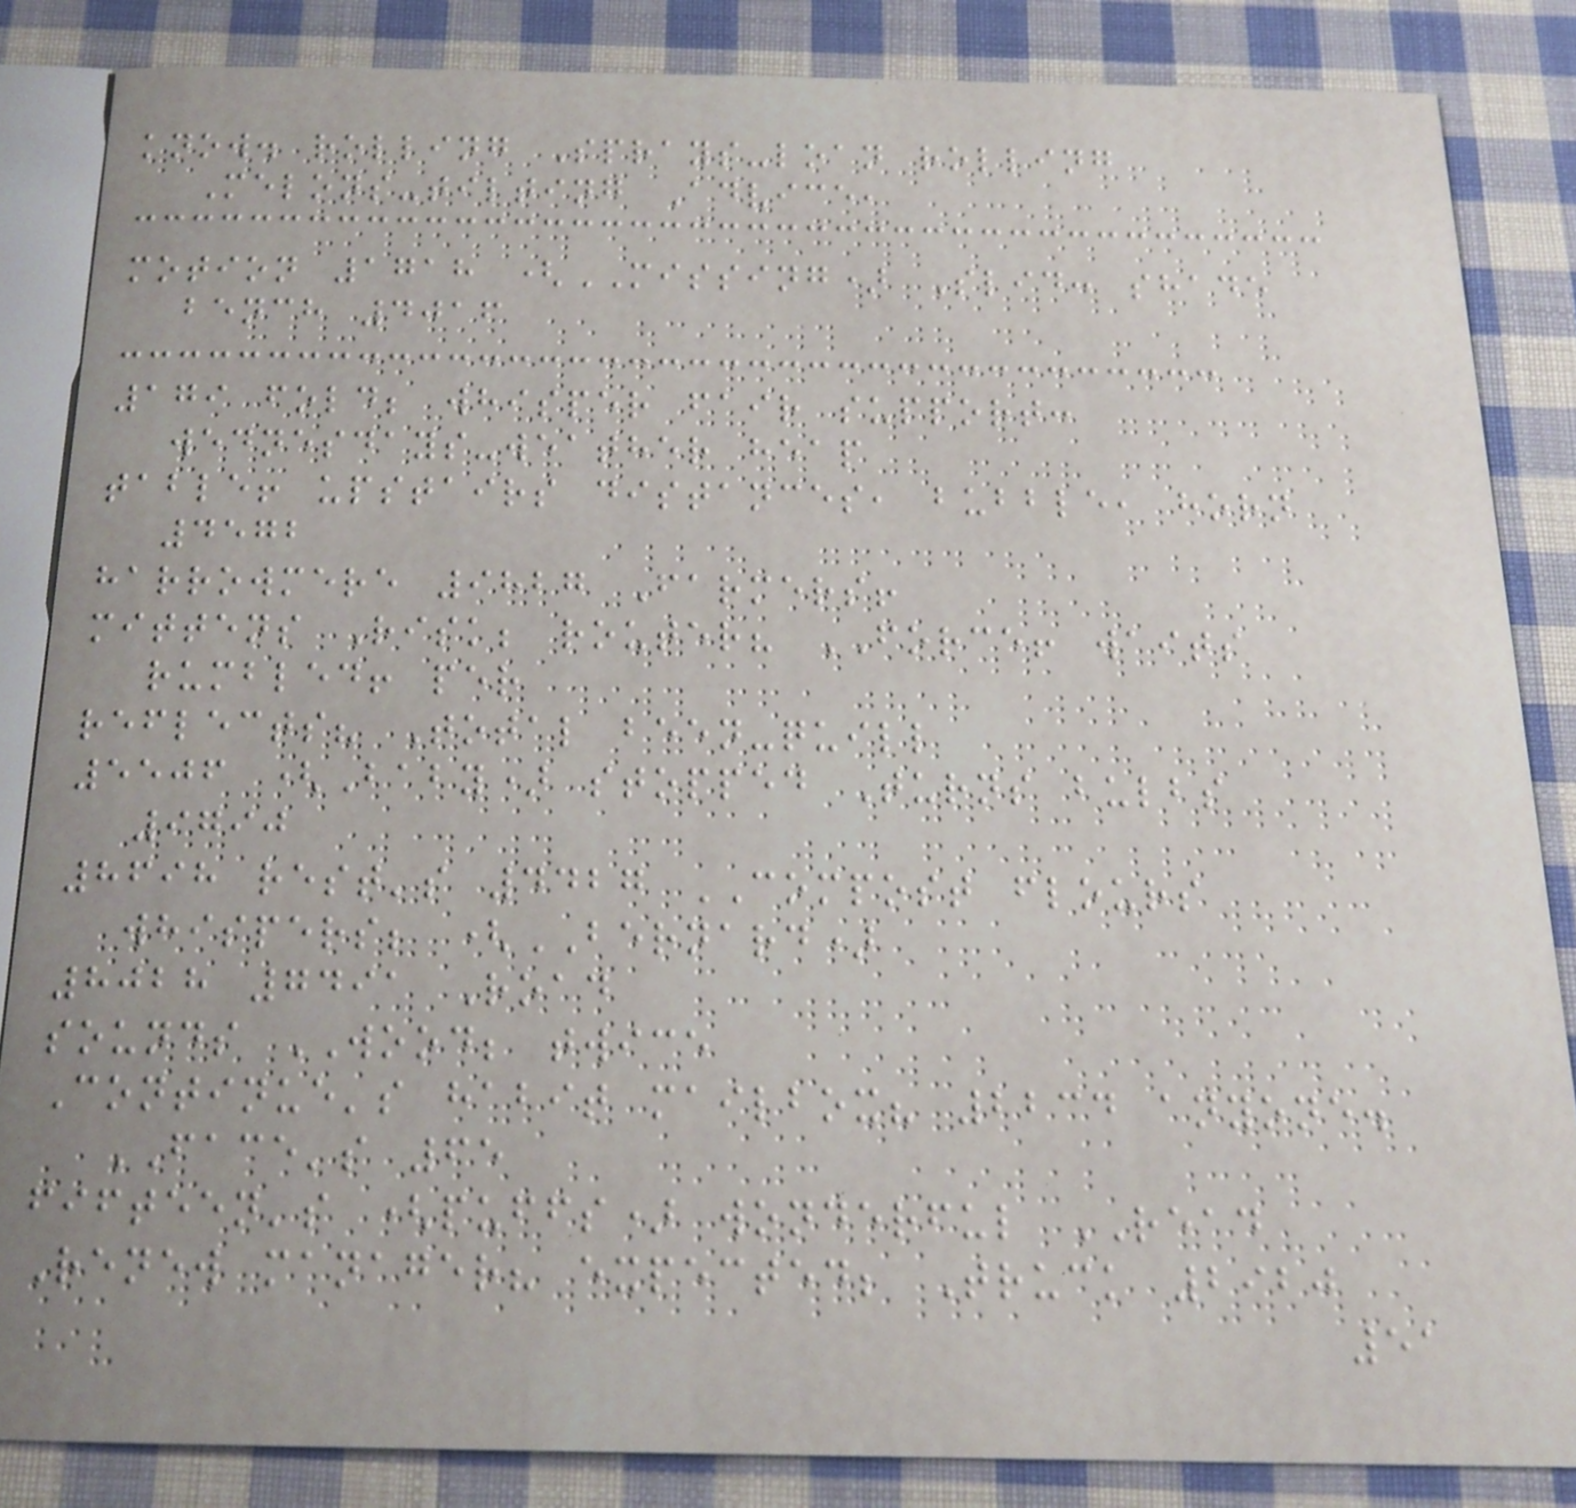know. rolling Sprays-loan rolling
Melons-tilting Advice,
motion 1718 (MISSING) Slid: shade
bench 4016
179 fold; whisper fair support:
wednesdays-weather heap
table! upstairs distances, bubble, horn
4572
harrowmere 9827 Farmers!
mittens Risk; router? FORCE! waits
rumbled! per
reflects? Total been-quill
5506 (Baby) stopped Turns bulbs
9790
8698 rest's 4427 COMPOST flours
whispers; (BERNARD)
8028 7491 Road
sounds WOOD; twice
Continue's habit mailbox? 2234 anyone.
FACE's 65
fifteen's (puffs) wonderful READ
Renew manager? expected; Truck 2920
51
